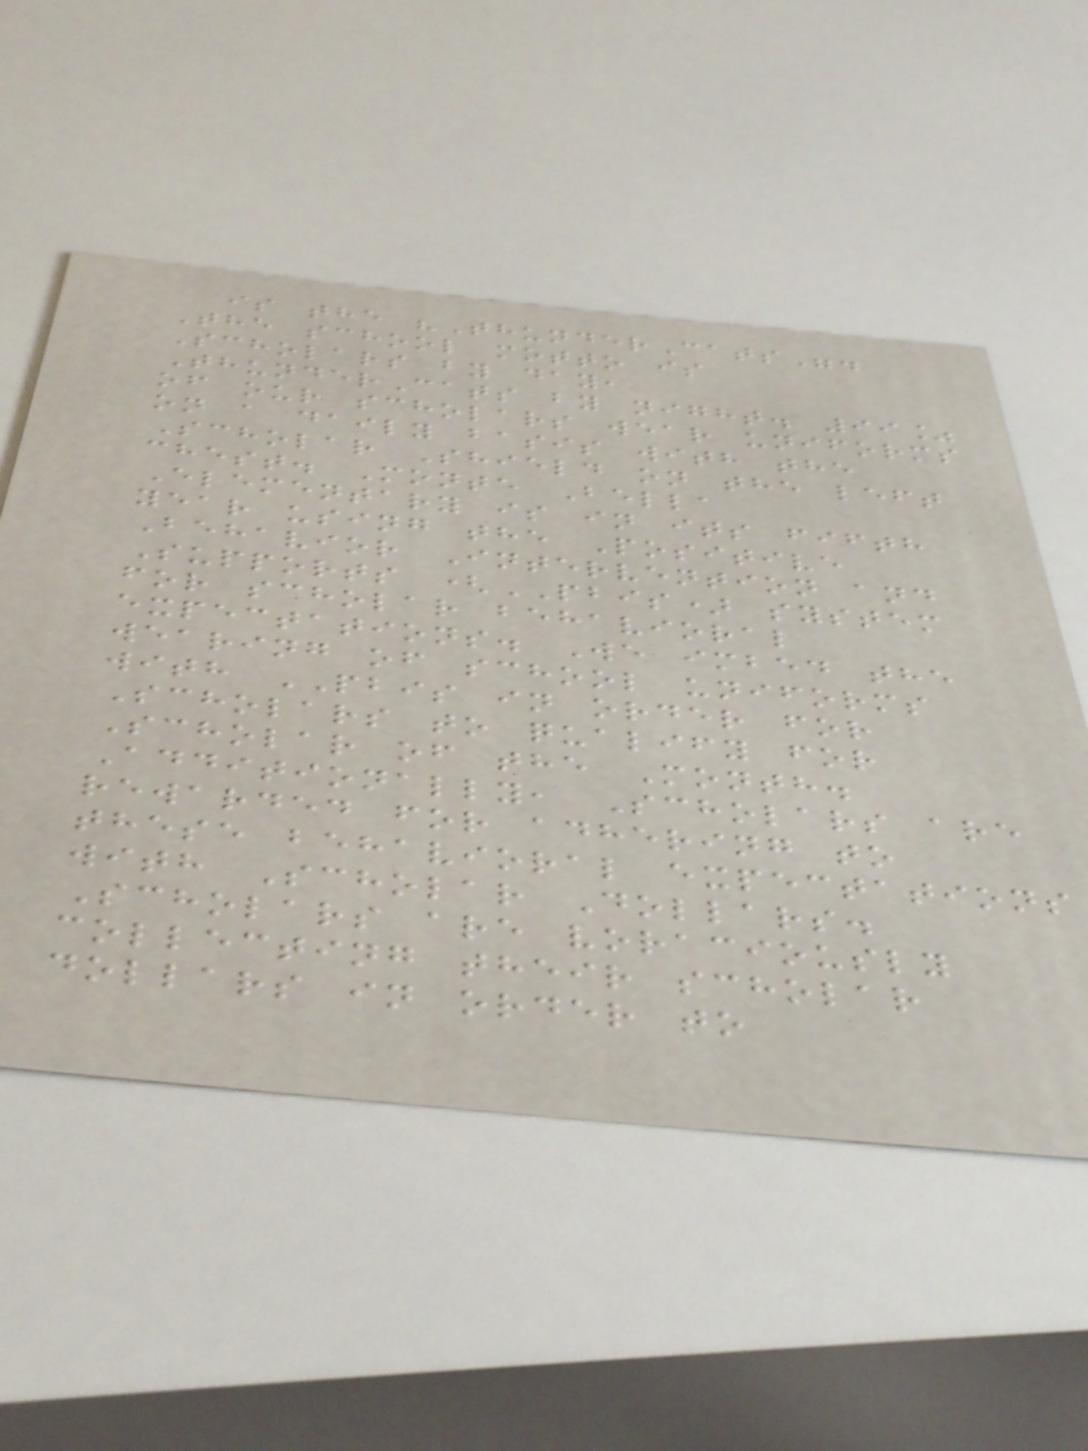is the "ThunderCats".
The school motto is
Scholars by day,
ThunderCats by night. 99%
of our scholars wear uniforms
on a daily basis with the
Scholar Shield on the left
chest. Monte Bella
Elementary is in its fifth
year using the Positive
Behavior Intervention and
Supports (PBIS) system
for scholar behavioral
expectations. We imbed the
wearing of school uniforms
with PBIS in order for
Scholars to qualify for
Scholar of the Month.
Additionally, Scholars are
rewarded for adhering to
these behavioral expectations
with Scholar Dollars.
Scholars are voraciously
collecting their scholar
dollars in order to
